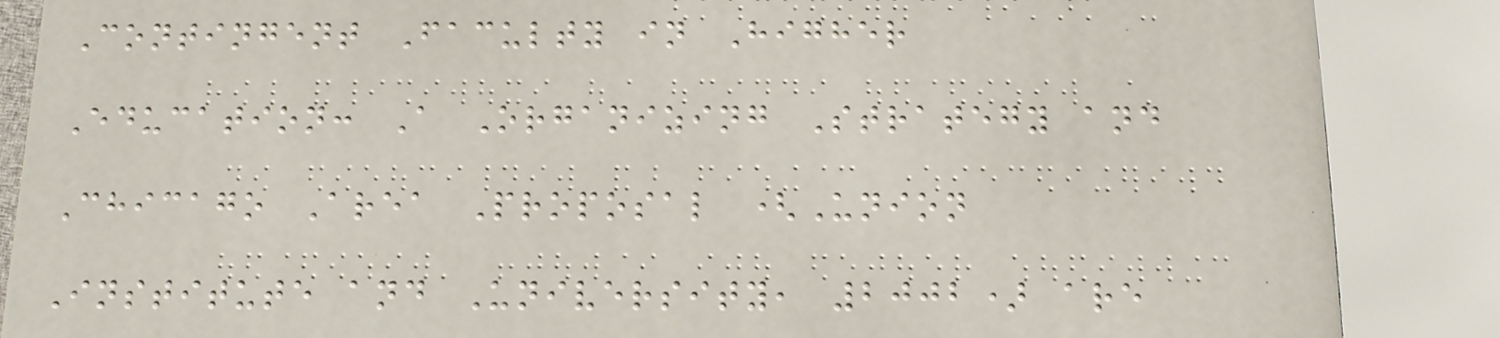Contingent Faculty in Higher
Education: A Organizing Strategy and
Chicago Area Proposal (Union
Institute and University, 2002) are
